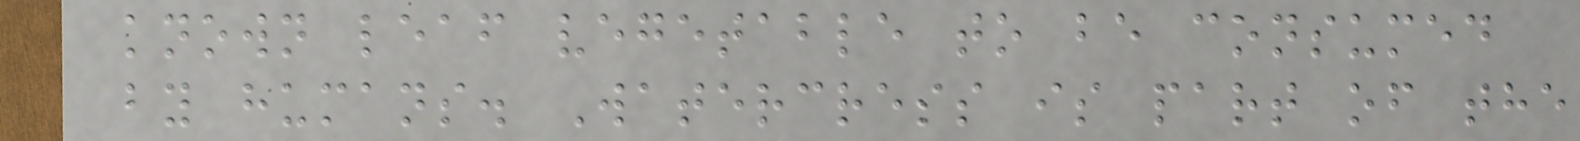known leaf vegetable to be consumed
by humans. Watercress is part of the
